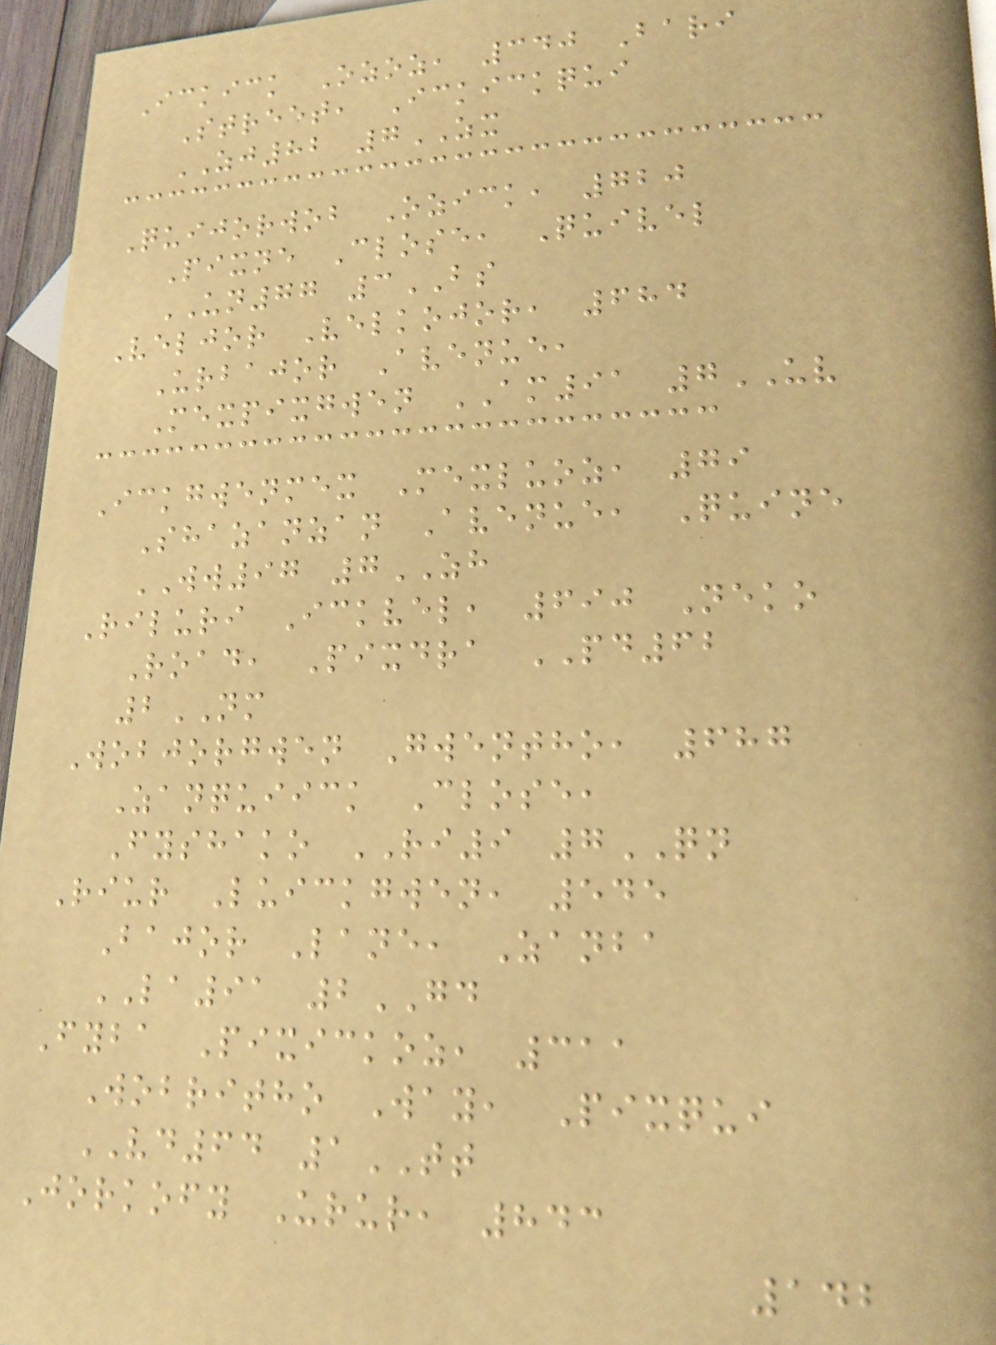Ickick Ozoz, 340 Bari
Street, Ickickqui
ZJ82 7ZX
Quijorwob Ozick, 720
Pixne Close, Quivel
UN77 3BS
Veljor Velkojor, 684
Urbajor Avenue,
Mexpixgwen AM91 7UV
Ickgwenmex Mexluoz, 79
Shazanzan Avenue, Quine
WW97 7ZH
Riluri Ickvel, 690 Neko
Road, Pixdra PD62
2NM
Wobjorgwen Gwentho, 687
Zanquiick Close,
Fyshako RI9 7QN
Riur Luickgwen, 545
Bajor Lane, Zanba
LA91 2GD
Fyba Pixickoz, 311
Wobritho Way, Pixqui
VD64 1TT
Jorkofy Urur, 843
142
